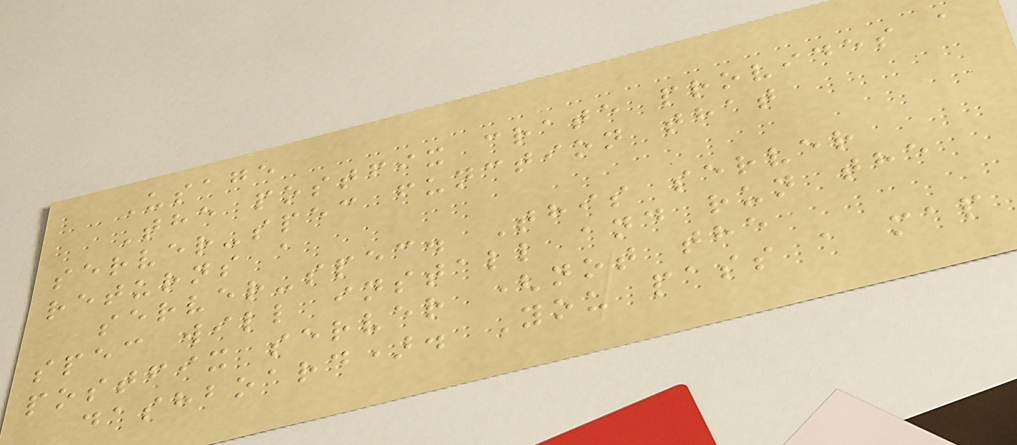Usage
The postfix crate provides a
server-spec function that
returns a
server-spec. This server
spec will install and run the
postfix server (not the
dashboard). You pass a map
